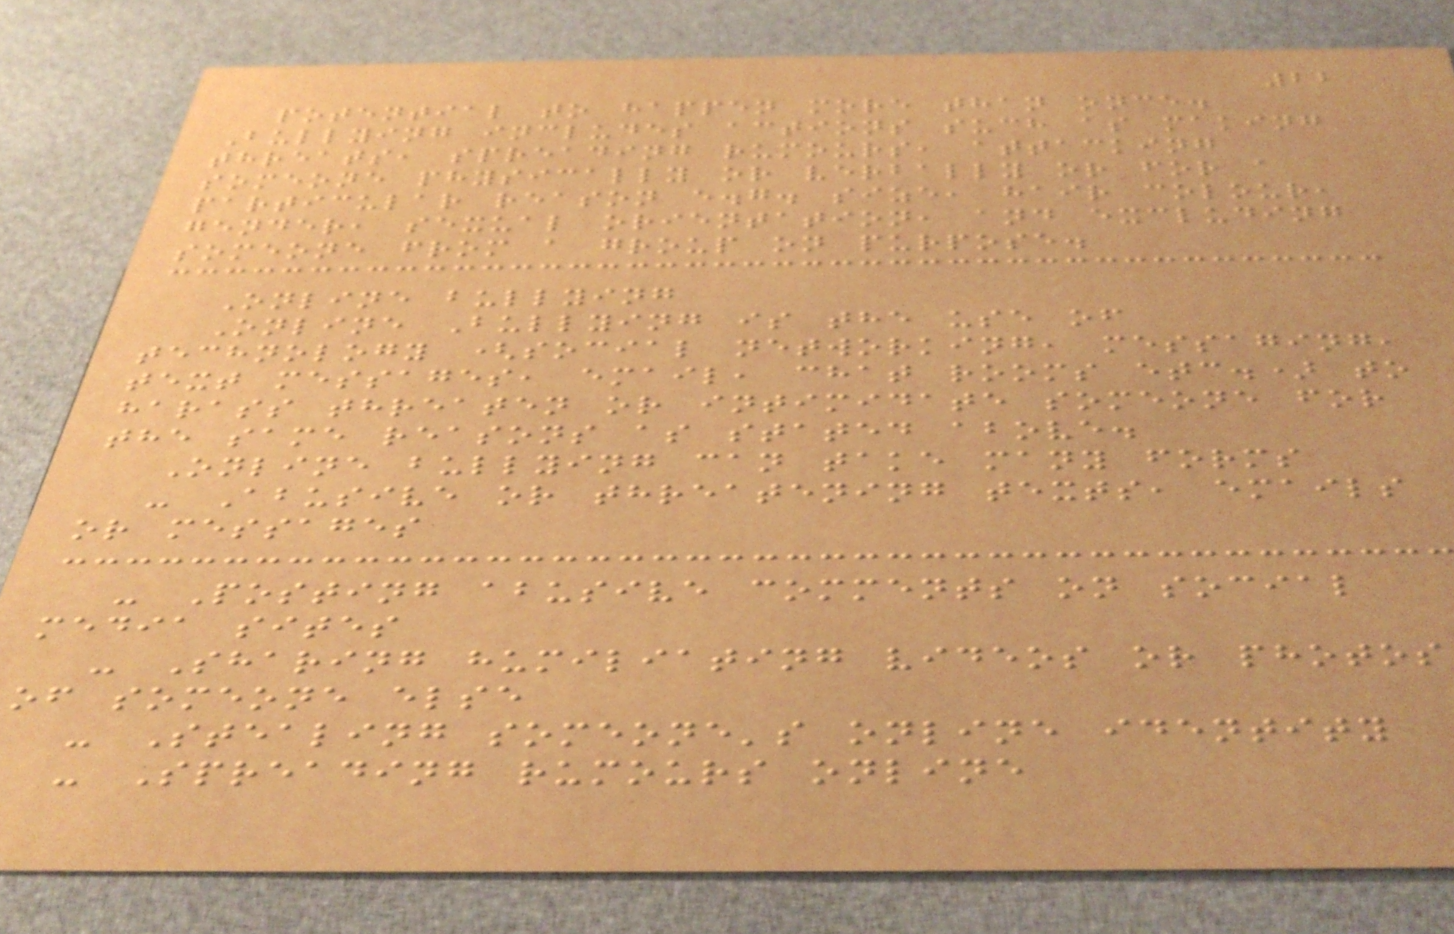22
potential to happen more than once.
Bullying includes actions such as making
threats, spreading rumours, attacking
someone physically or verbally or for a
particular reason e.g. size, hair colour,
gender, sexual orientation, and excluding
someone from a group on purpose.
Online bullying
Online Bullying is the use of
technology (social networking, messaging,
text messages, email, chat rooms etc.) to
harass threaten or intimidate someone for
the same reasons as stated above.
Online bullying can take many forms
- Abusive or threatening texts, emails
or messages
- Posting abusive comments on social
media sites
- Sharing humiliating videos or photos
of someone else
- Stealing someone's online identity
- Spreading rumours online
